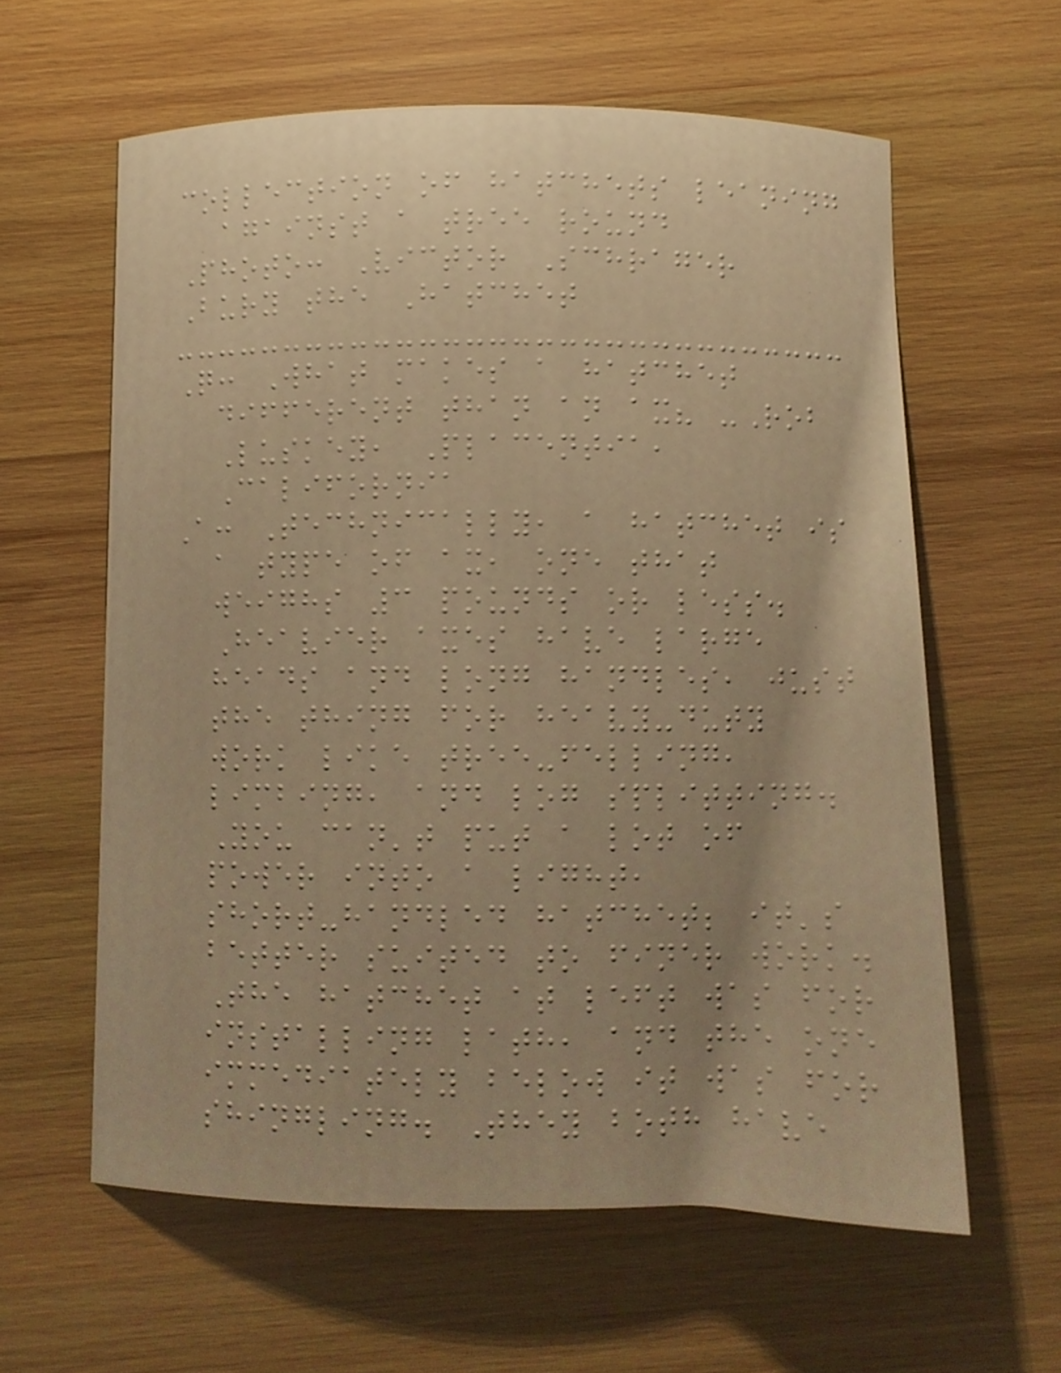collection of hatchets leaning
against a tree round
Photo: Victor Schrager
Bury the Hatchet
Q: What makes a hatchet
different than an ax? -Rob
Luskey, Placentia,
California
A: Technically, a hatchet is
a type of ax, one that
weighs 3 pounds or less.
Heavier axes have large
heads and long handles, just
the thing for heavy-duty
work like tree-felling,
limbing, and log splitting.
You can't put a lot of
power into a light,
short-handled hatchet; it's
better suited to finer work.
The hatchet at left was for
installing lath, and the one
immediately below it was for
shingling. They both have
